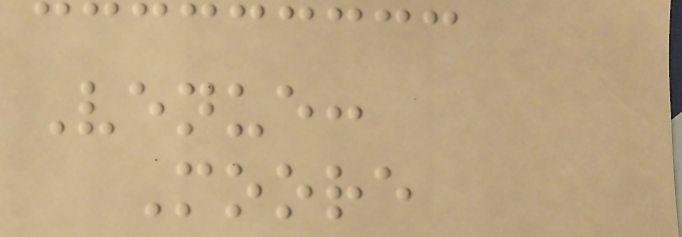Venue:
Moore
